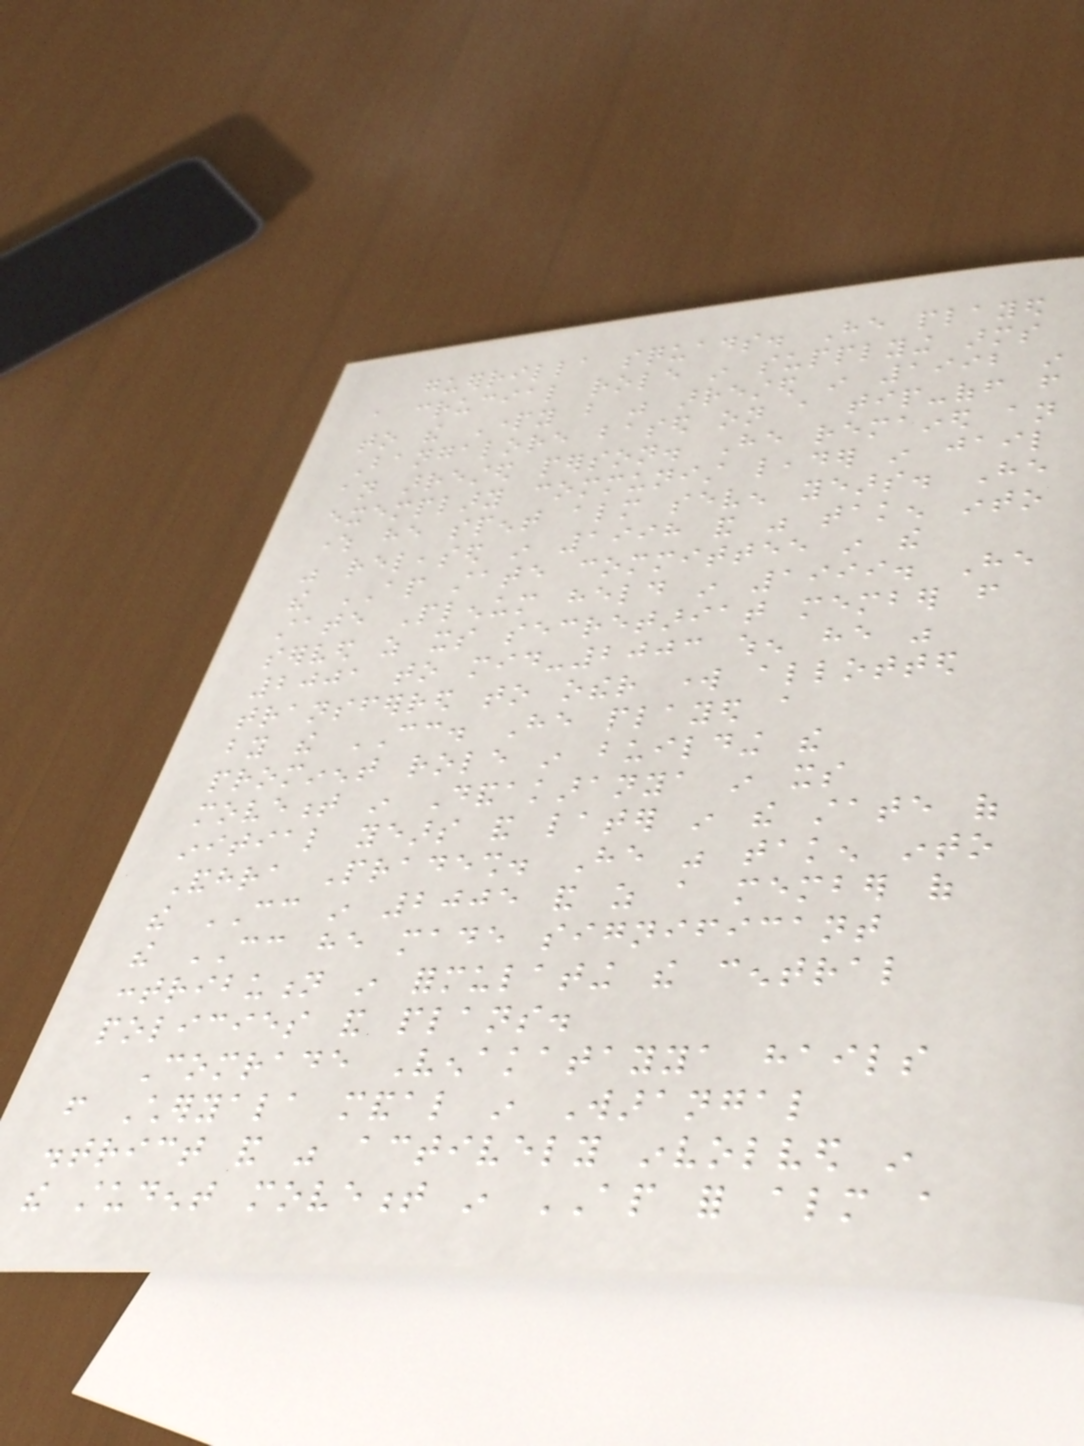guerrilla squads. He played
a crucial role in supplying arms
to the Party but was arrested in 1992 in
Bangalore based on a tip-off from
an arrested person. He remained an
exemplary communist leader in jail
where he spent almost seven years. He
was released in 1998 and was taken into
the AP state committee in the
state Plenum held in 1999. He
served as its secretariat member from
2001 to mid-2003 when he was
transferred to other work allotted
by the CC. He played a
prominent role in building the
movement in Dandakaranya in its
initial years and later in the state of
Andhra Pradesh. He was taken into
the CC in 2005 and as a member of
the CC he made significant
contribution in formulating the central
policies and plans.
Comrade Venakatayya hails
from Cheryala mandal in Warangal
district and was actively involved in
the student movement in AP for almost a
